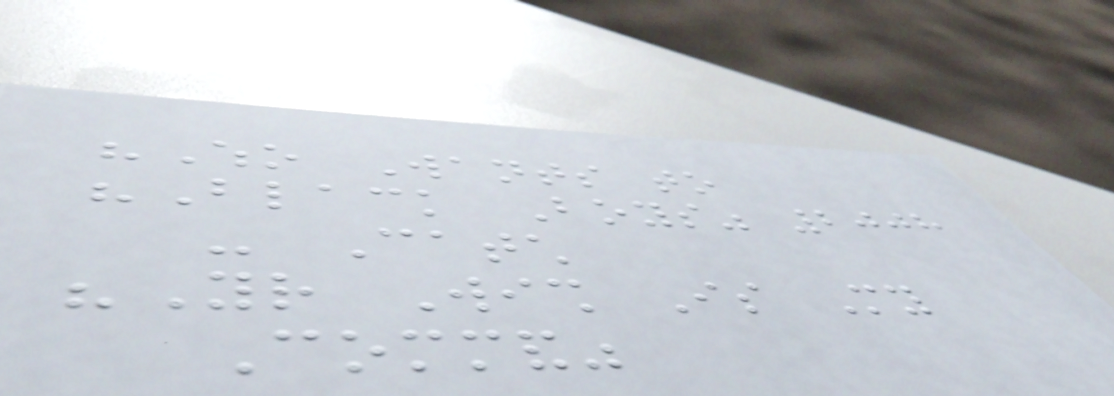"Who Wants to
"Black Boys" 2008
- Catch
"Your Wish Is My
Command"
